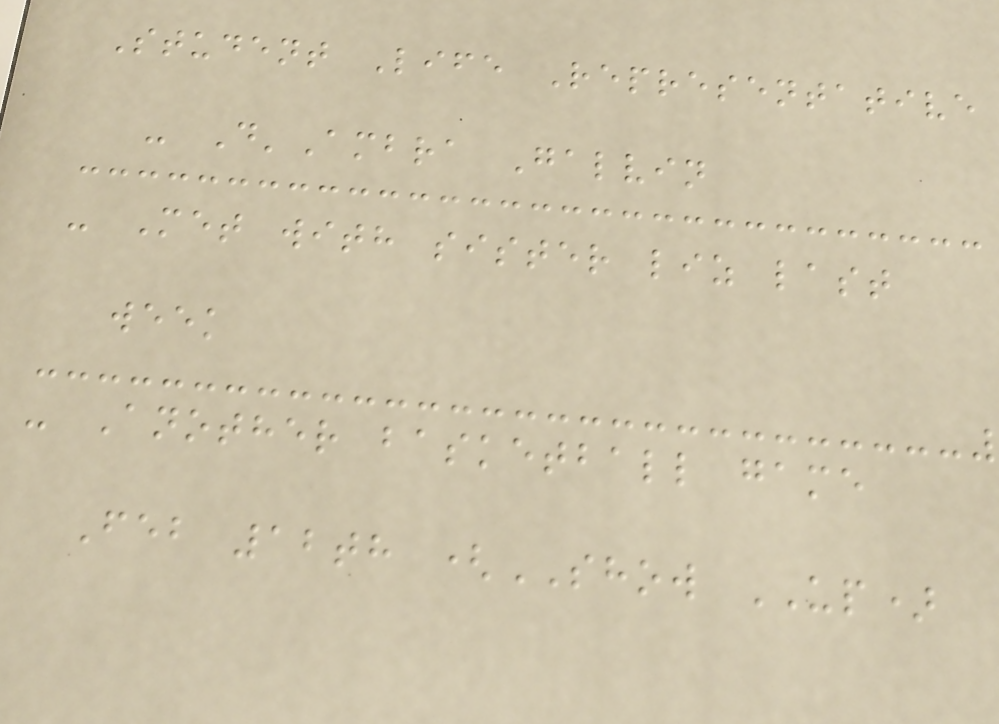Student Life Representative
- D'Ambra Galvin
- Met with sister liz last
week
- Another basketball game
Feb 12th (SHOW UP)
